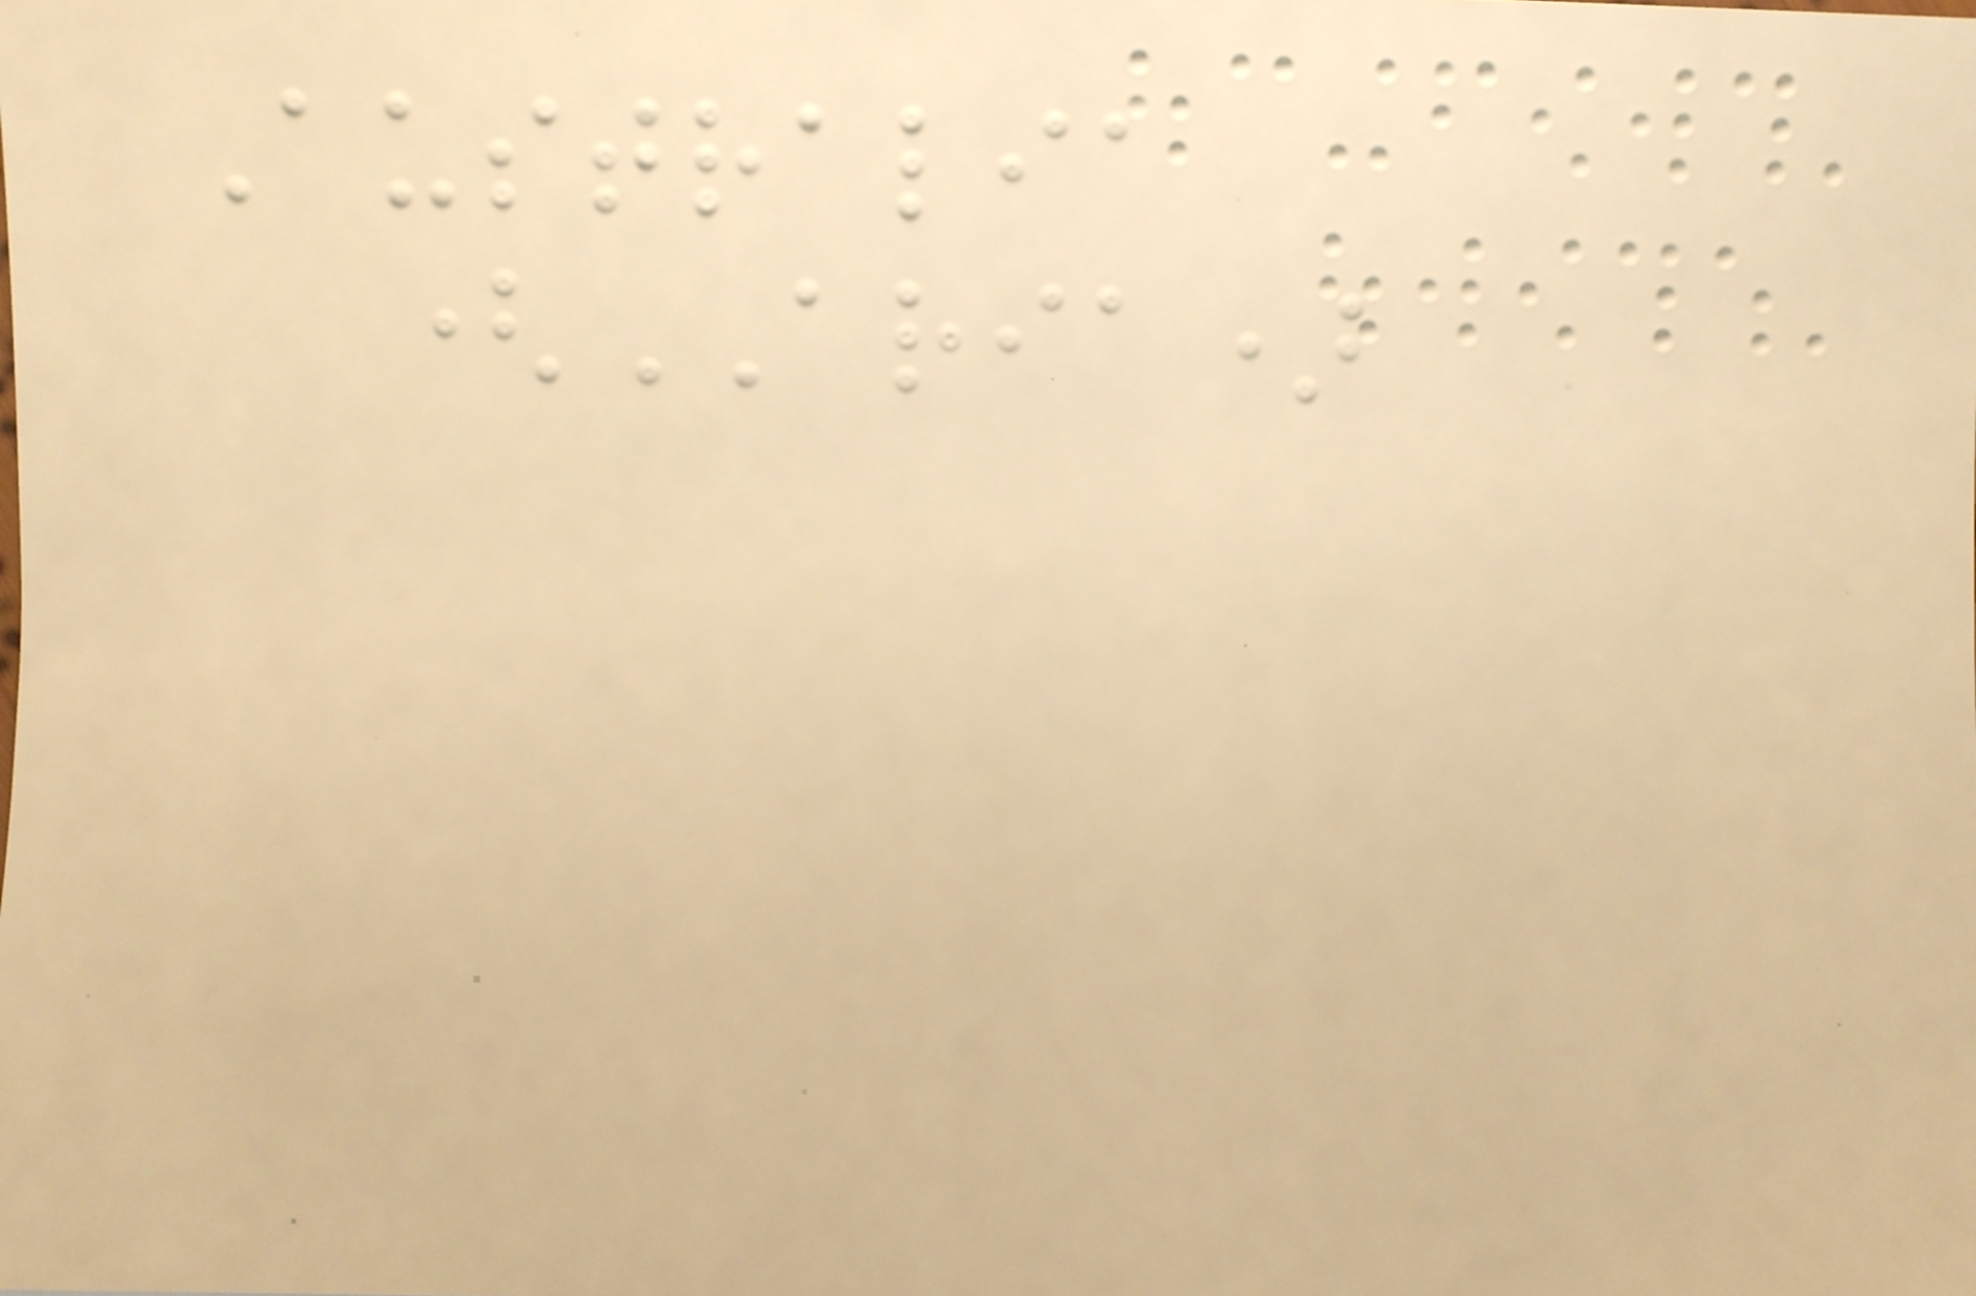Australia
(ARIA)
